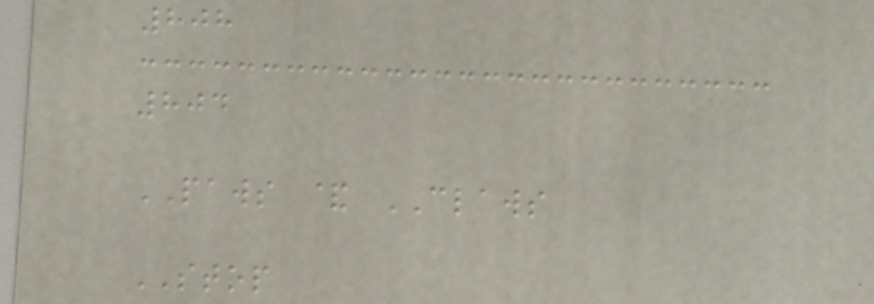808
804
PAWS & CLAWS
STOP
